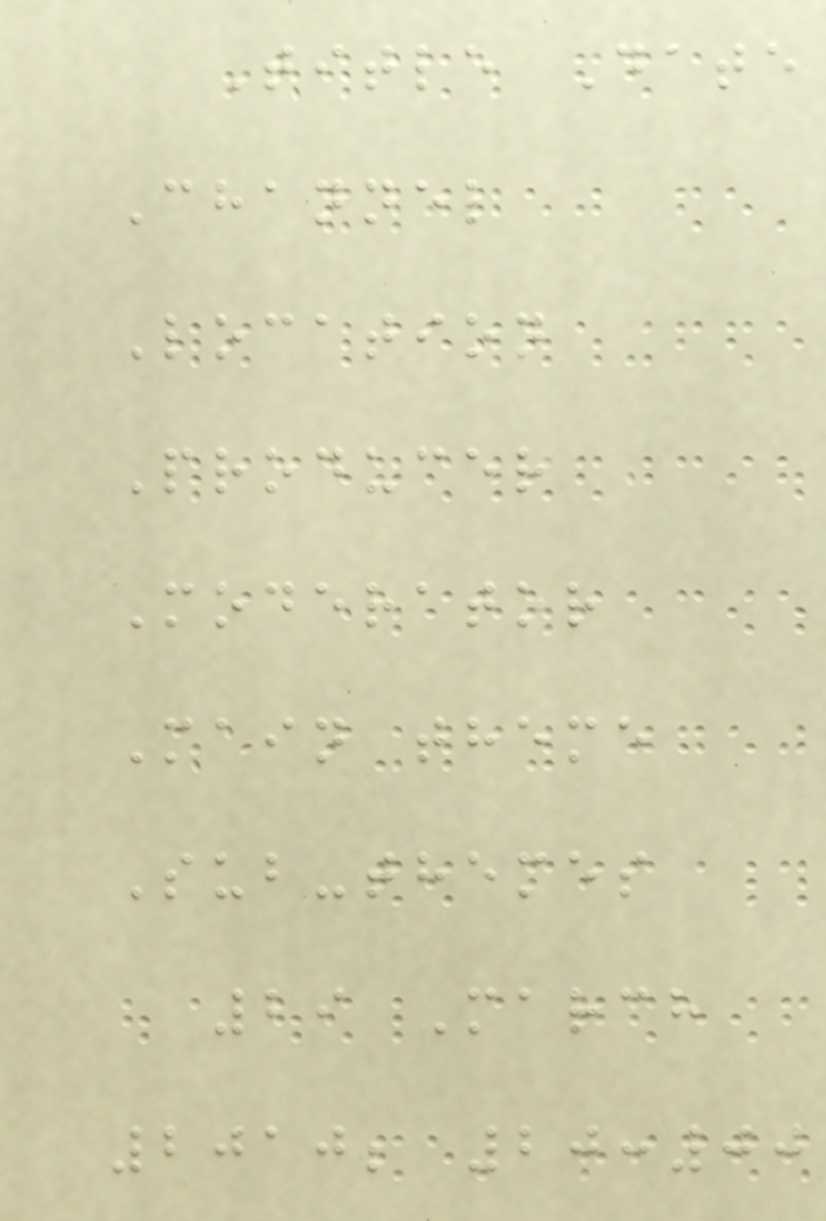Title Date
Channel
Location
Producer
Moderator
Main theme
Sub-themes
29 March
2010; 20:00
